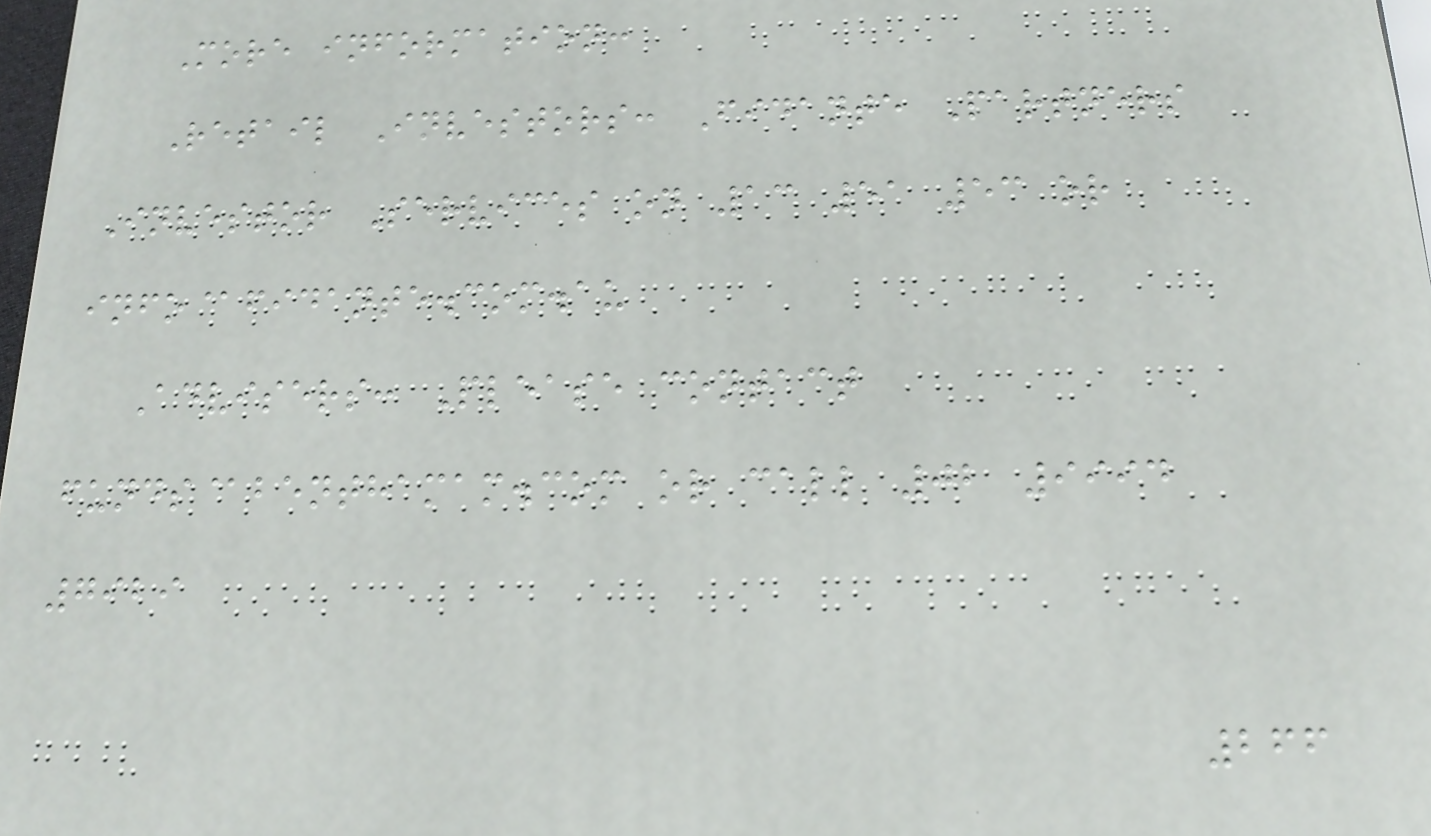More information:
Retail Investors: Fidante Partners
Investor Services on 13 51 53 or
info@fidante.com.au
Advisers: Please contact
funds@benthamam.com or call 02 9994
7929
266
